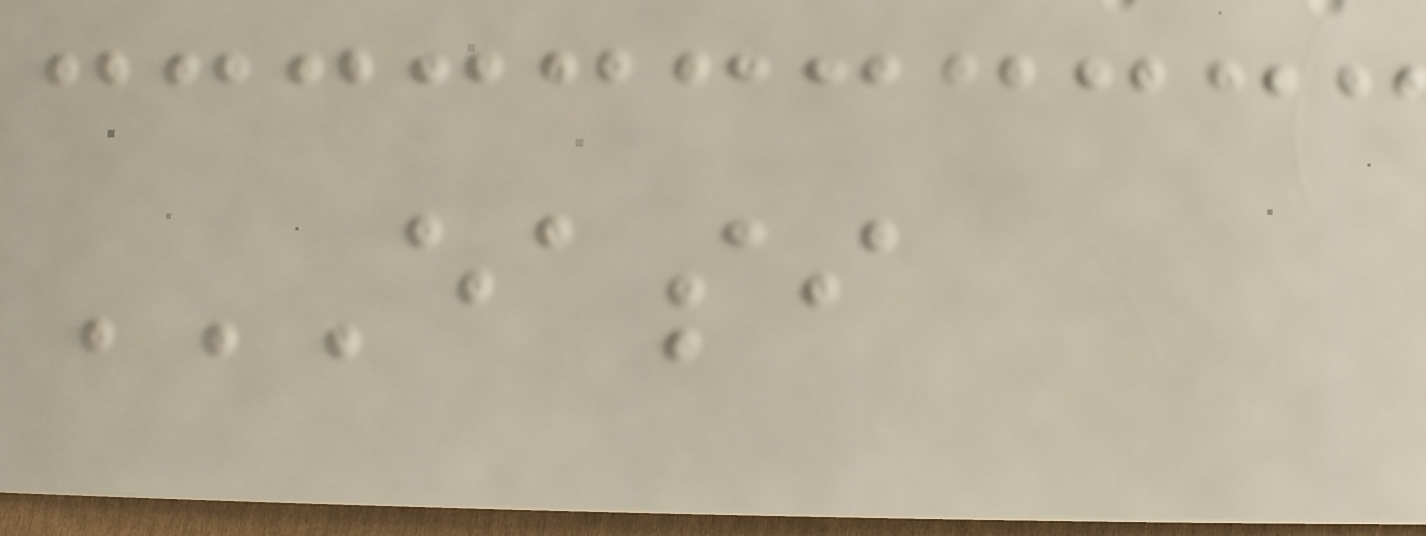EASI
